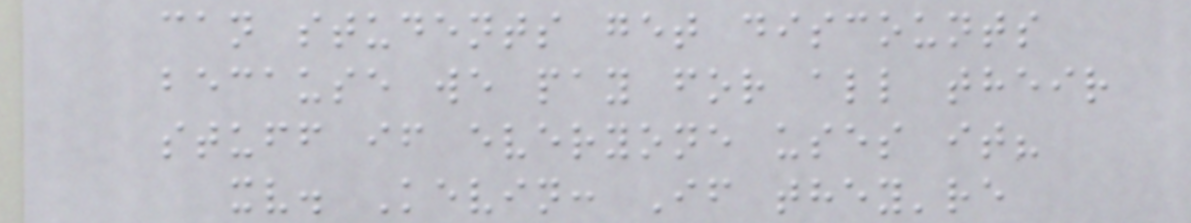can students get discounts
because we pay for all their
stuff if everyone uses it?
xv. Kevin: If they're
